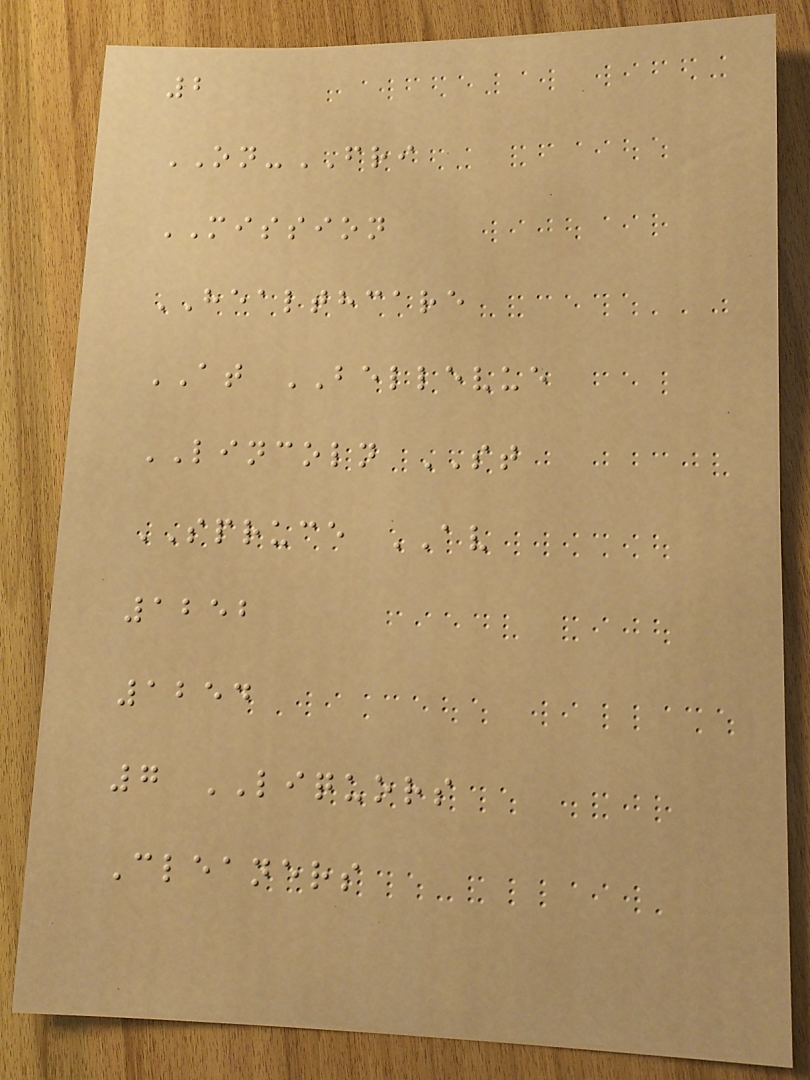2
ON-FRI
MISSION
HEALTHCARE
AT BELLEVUE
LINCOLN ST
SPRUCE AV
1252
1254
7 LIQUORS
Cleaners
